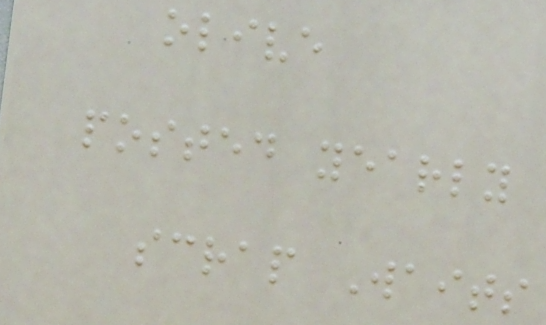olive
posted yearly
scrap Waits
